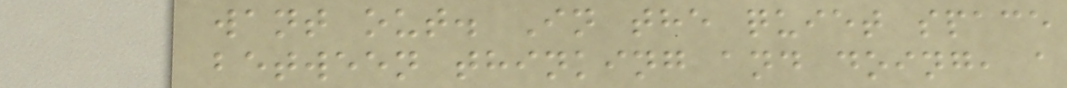want out. In the quiet space
between thinking and doing, a
